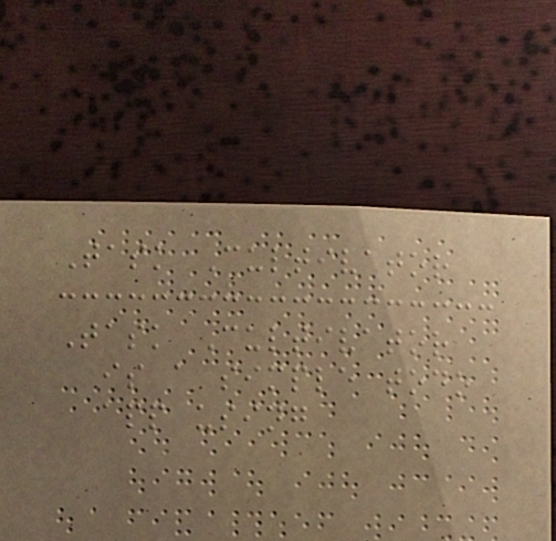Task Cultivator
Task Cultivator
is a simple todo
app using
